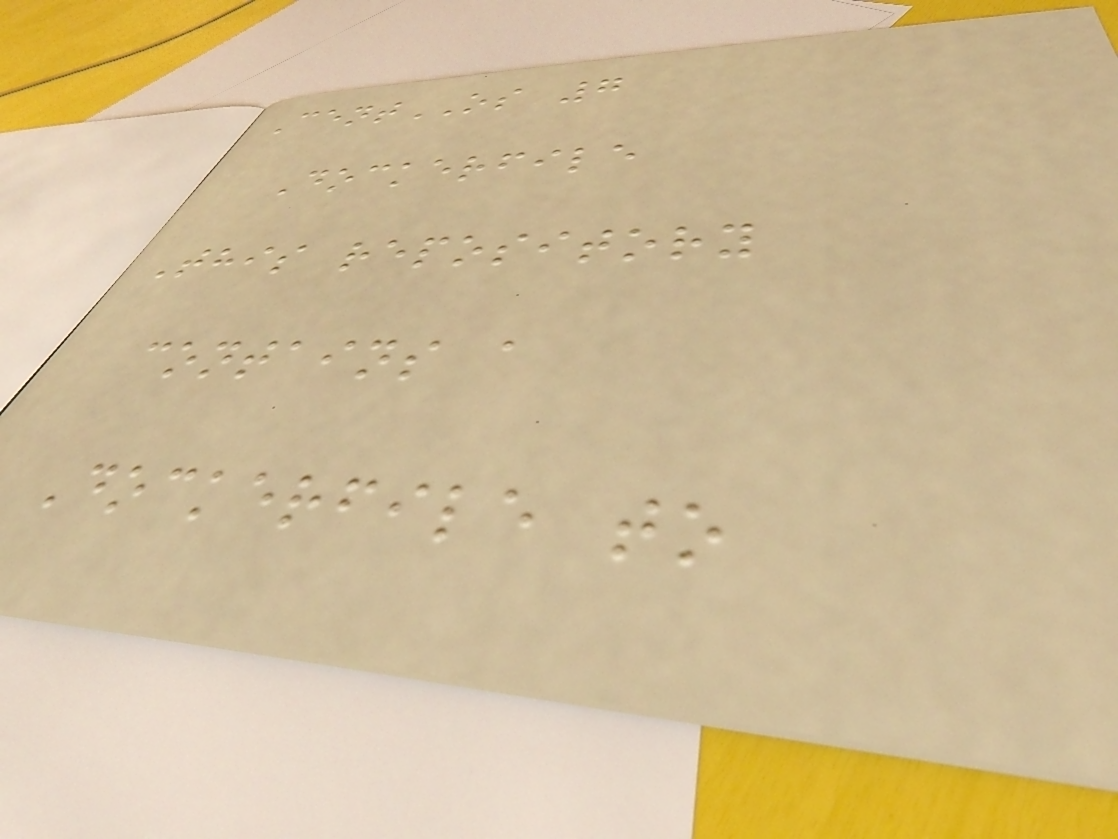CentOS 7
Dockerfile
This repository
contains a
Dockerfile to
